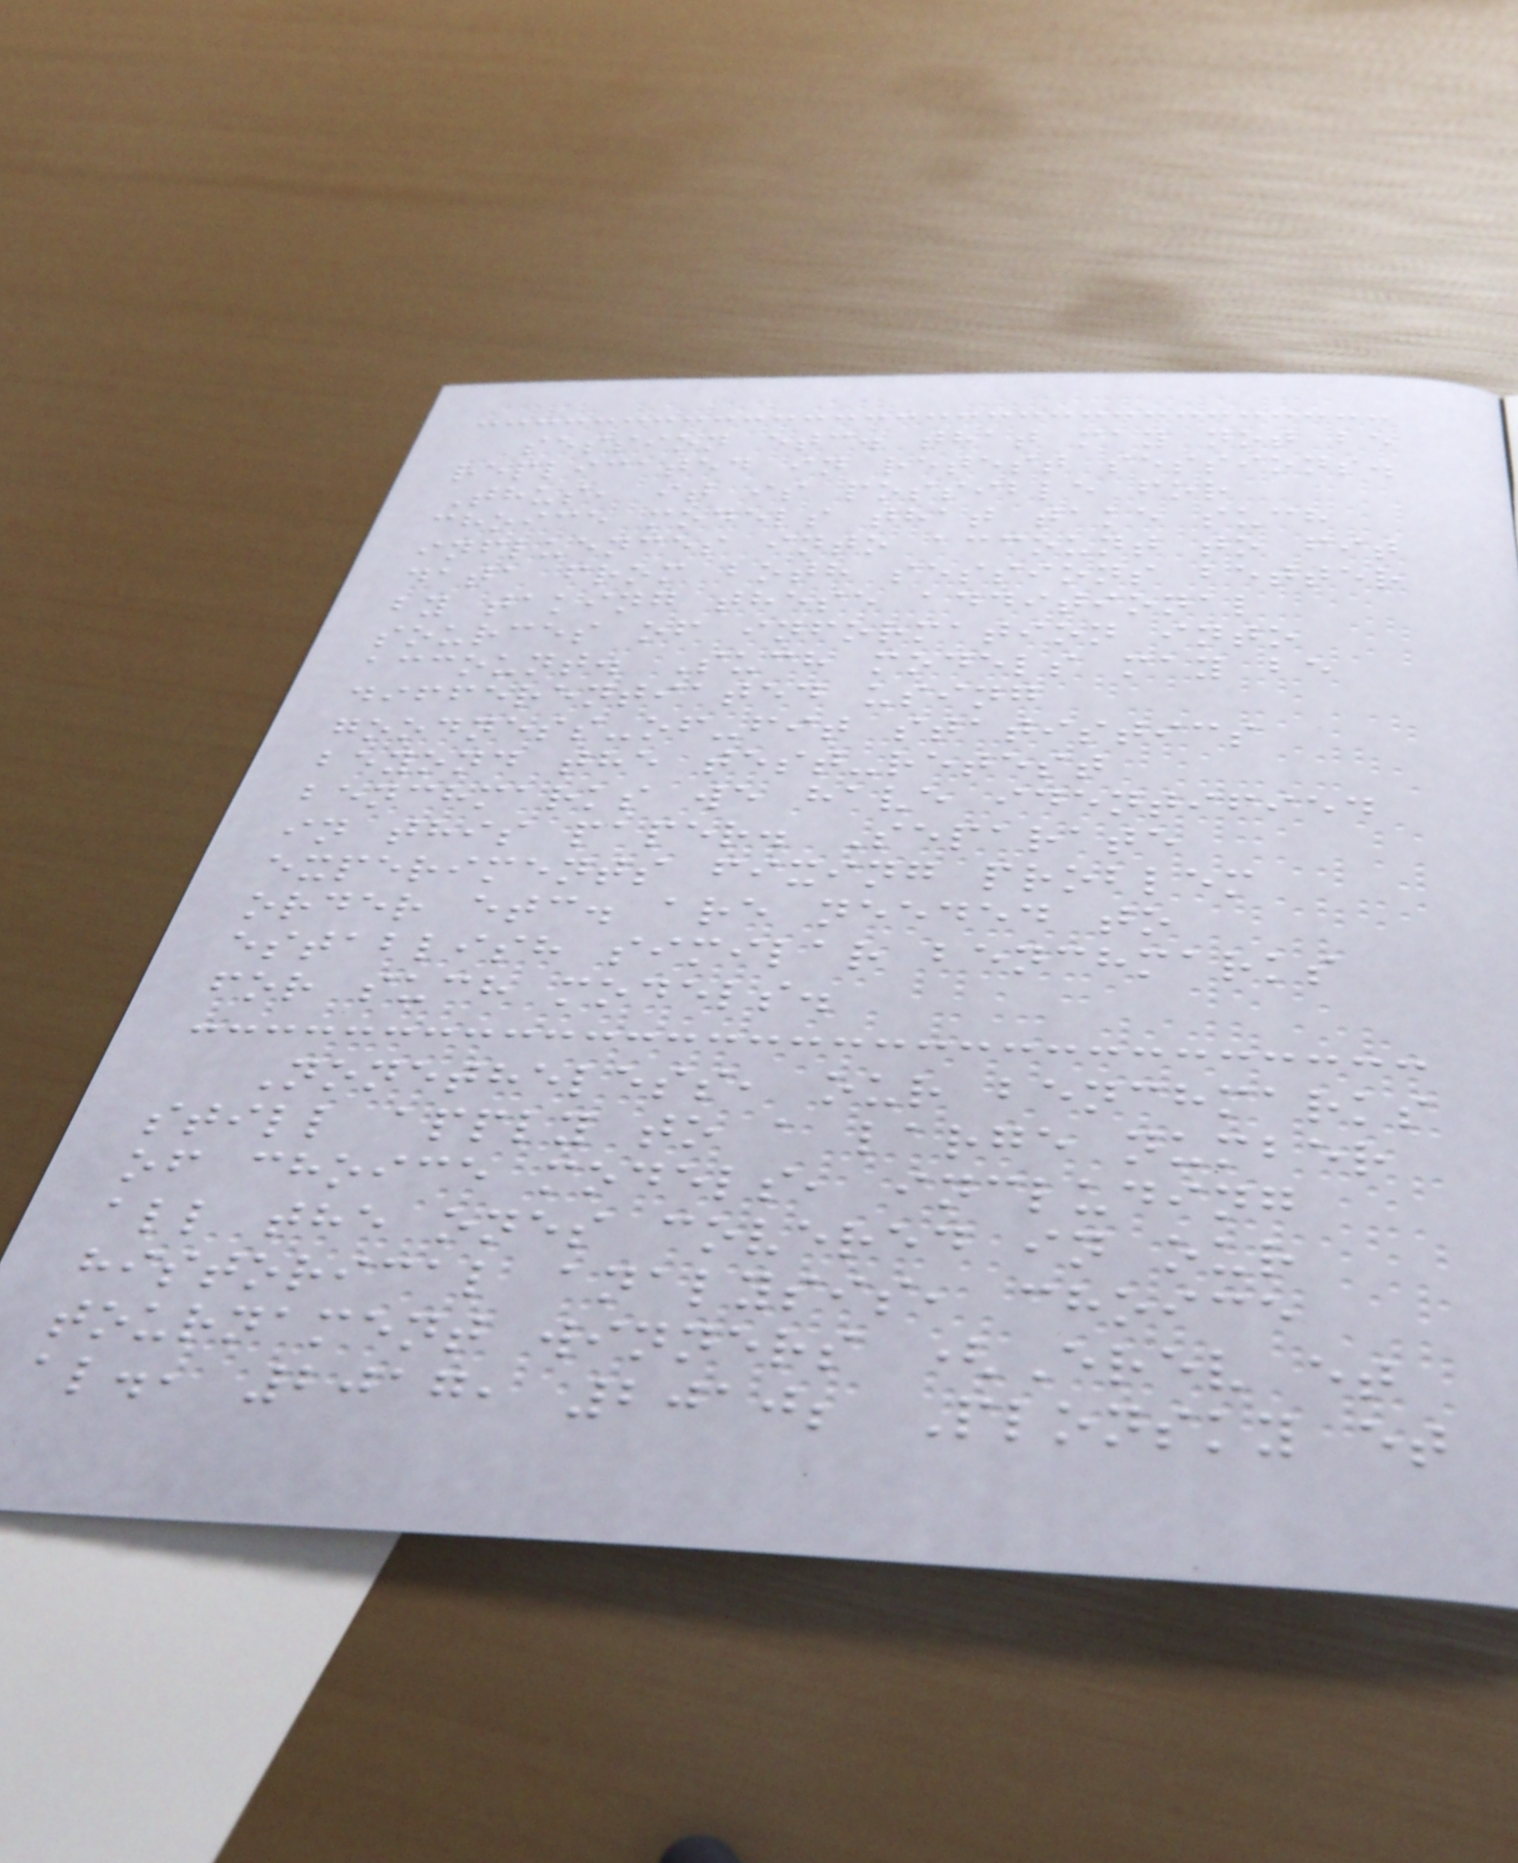session etc. that may not be
replicated in retest sessions.
Thus, it is possible for
choice models that take such
influences into account to fit
data from both sessions better
by taking these additional
sources of information into
account. Such models may be
differentiated using
goodness-of-fit statistics
beyond the test-retest
benchmarks we have identified
in this paper. Separate
experiments fixing problem
order etc. are needed to
establish similar benchmarks
for such models.
Nonetheless, our benchmarks
still apply to a large number
of choice models, including
all the ones covered in our
historical analysis, choice
tournament winners (Erev et
al., 2017, 2010; Plonsky et
